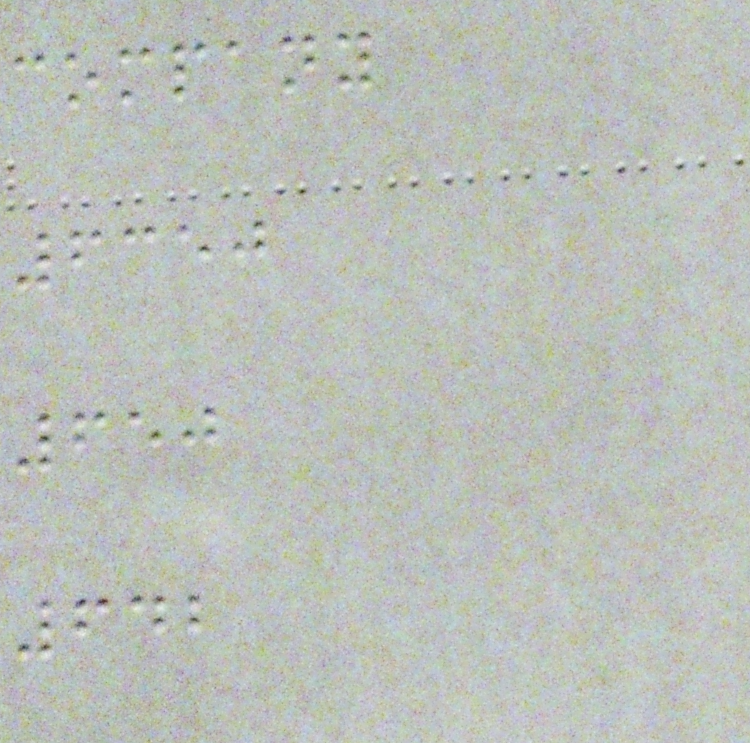company
6350
650
642
